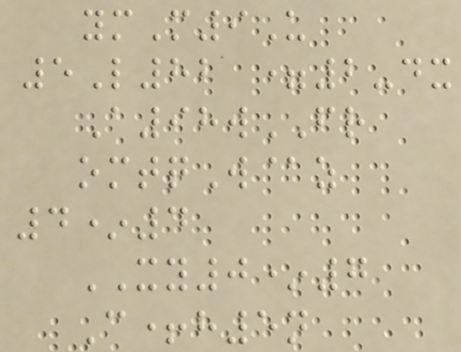ymM9U
5L82 =2-dx
A98wFR
omtqW@z
4*4
XY0*7
C+h5n
